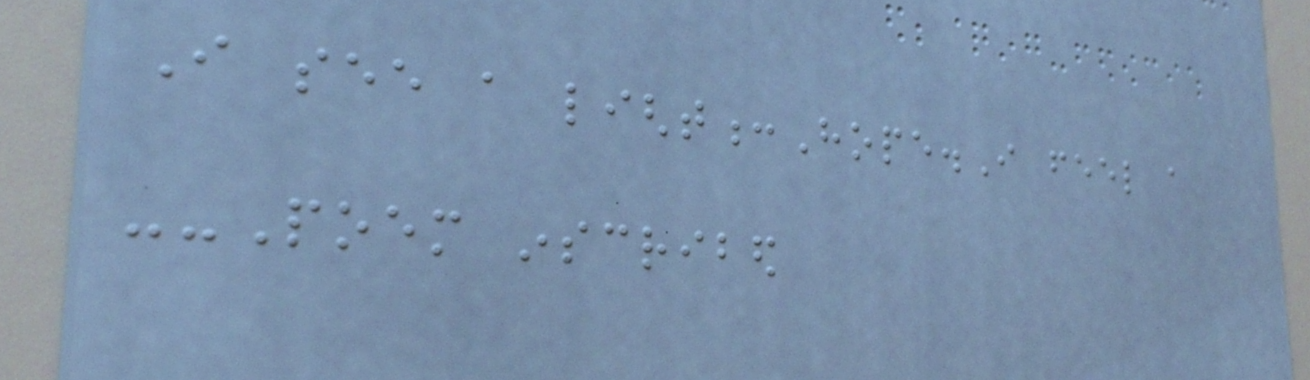I see a light:Hope.I feel a
--Poem inscribed
